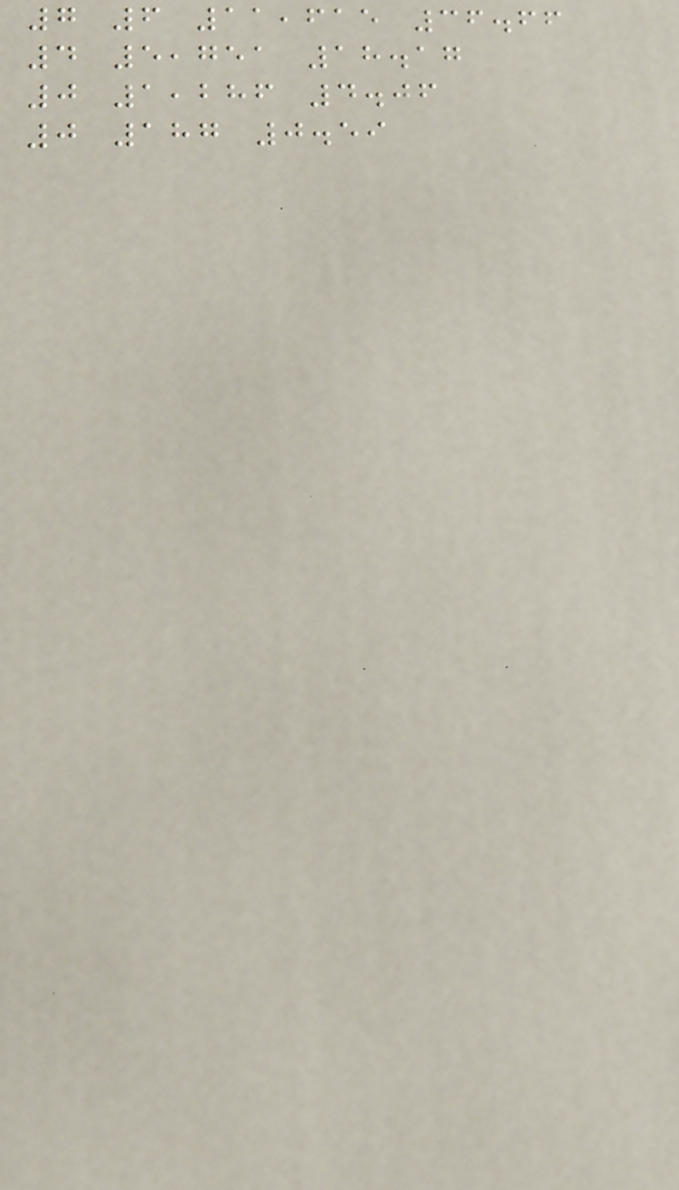7 6 11,615 36.66
4 5,751 18.17
0 1,286 4.06
0 187 0.59
